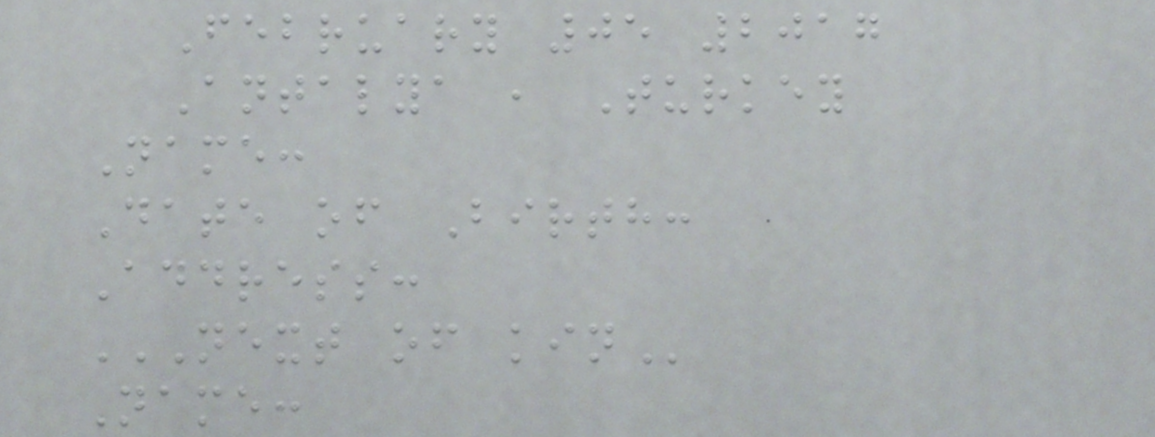February 05 2017
Antalya , Turkey
Name:
Date of Birth:
Address:
NEXT OF KIN
Name:
